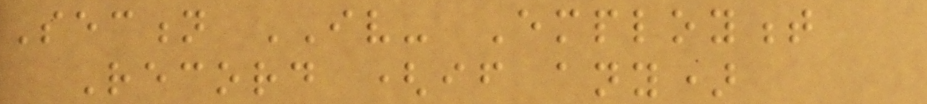Section IV- Employment
Record (if any)
